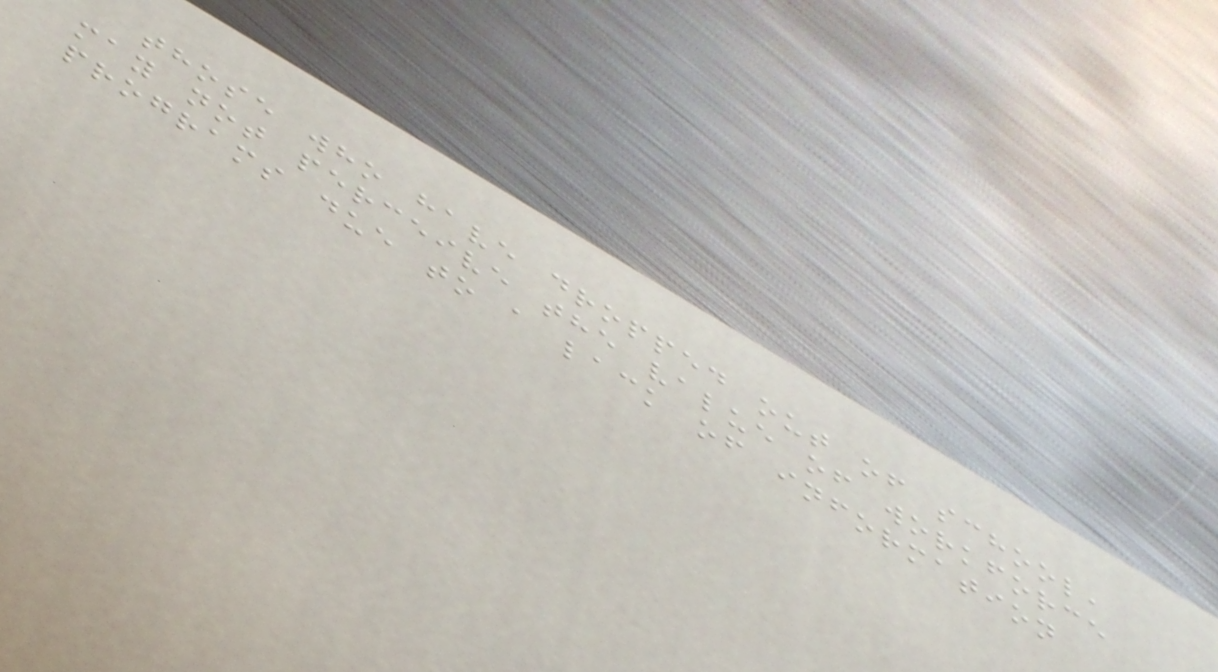those who have dropped out of school,
may not perceive the value of workforce
programs due to a lack of information
